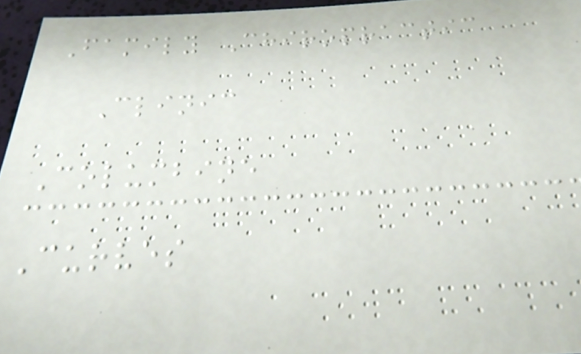Family Chiropractic
Clinic
Columbine
Curves
